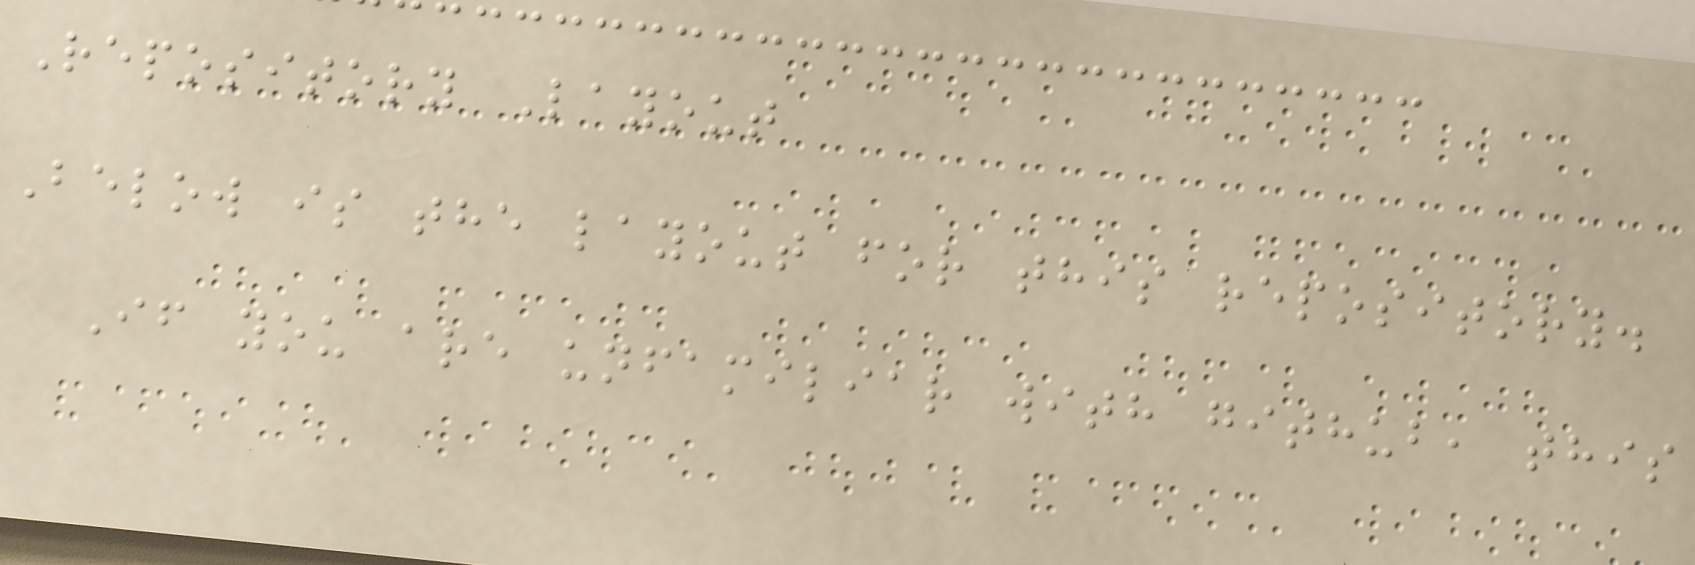Repository Layout
Below is the layout for this repository.
If you are unfamiliar with github, this
